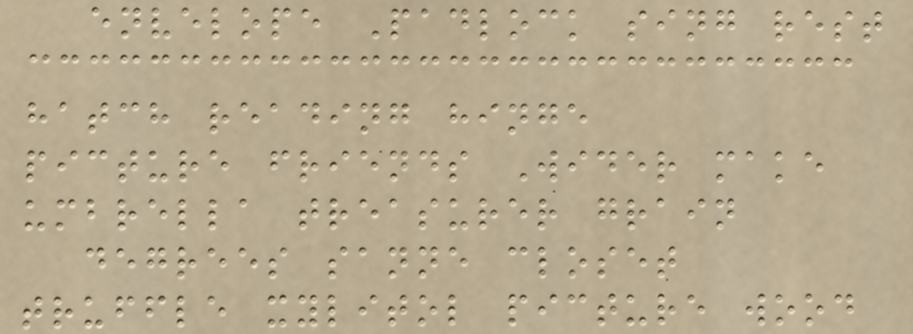envelope Padlock sing rest
hatch reading hinge
picture friends Wider make
umbrella treasurer grain
degrees sanne closet
truffle xylitol picture wood
